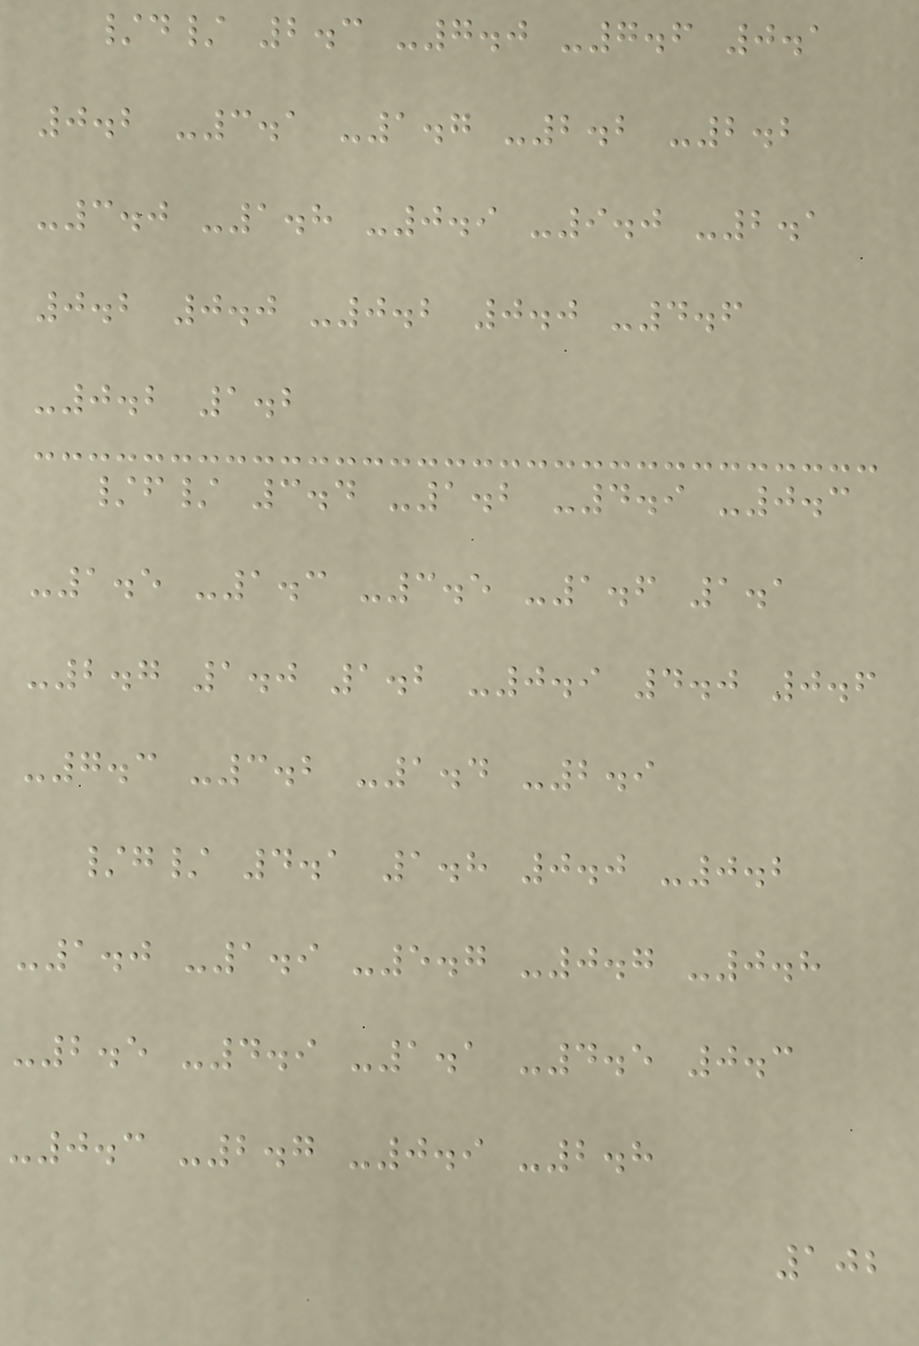/d/ 2.3 -7.0 -7.6 0.1
0.2 -3.1 -1.7 -2.2 -2.2
-3.0 -1.8 -0.9 -9.0 -2.1
0.2 0.0 -0.2 0.0 -4.6
-0.2 1.2
/f/ 3.4 -1.2 -4.9 -0.3
-1.5 -1.3 -3.5 -1.6 1.1
-2.7 1.0 1.2 -0.9 4.0 0.6
-7.3 -3.2 -1.4 -2.9
/g/ 4.1 1.8 0.0 -0.2
-1.0 -1.9 -5.7 -0.7 -0.8
-2.5 -4.9 -1.1 -4.5 0.3
-0.3 -2.7 -0.9 -2.8
102
